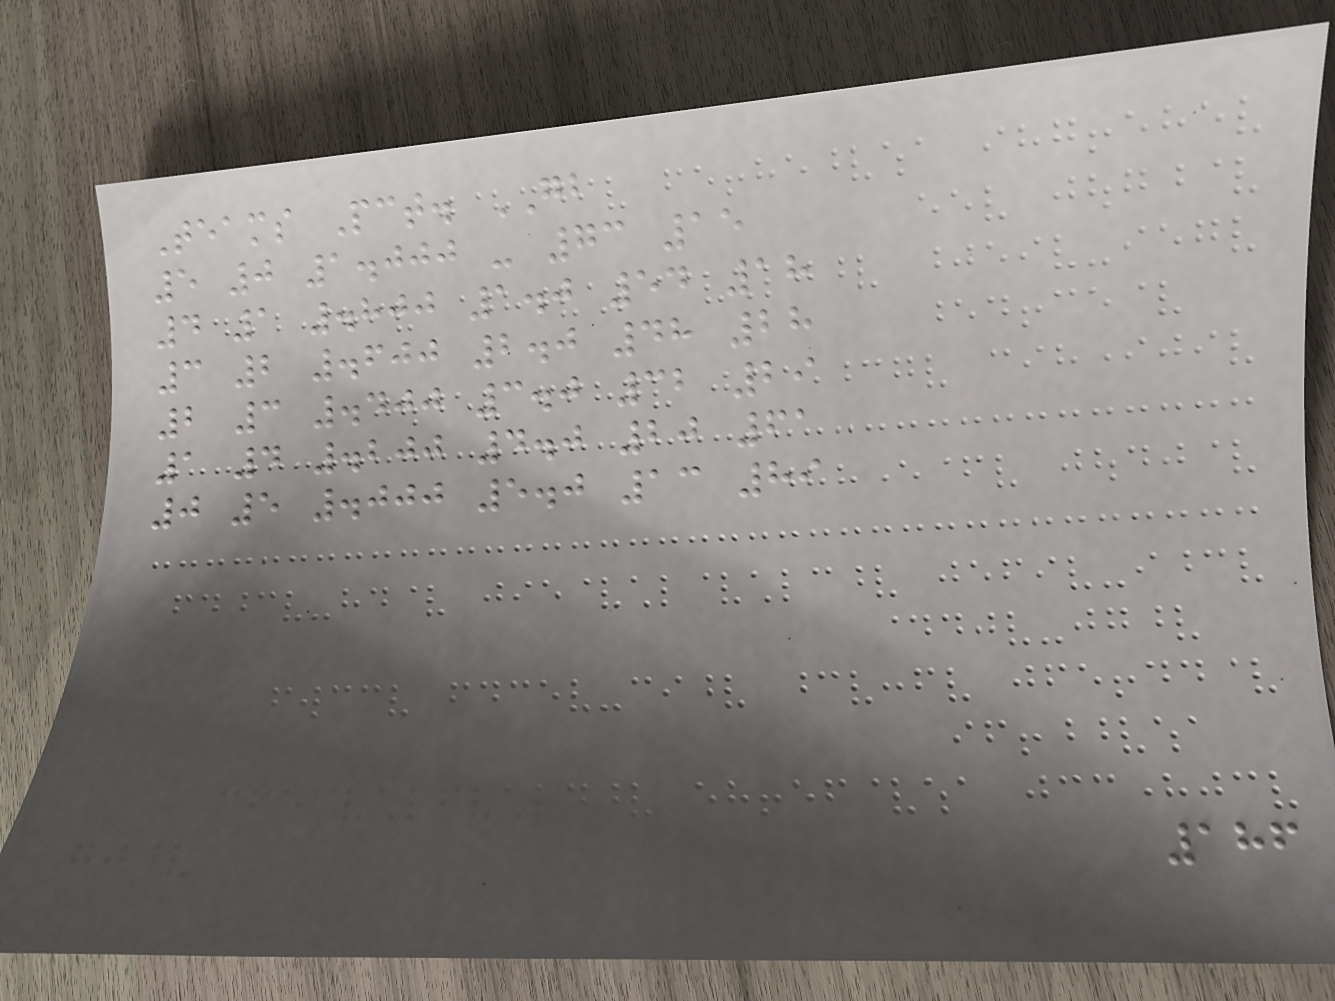Teams Pct. GB
5 0 1.000 - 73 15
4 1 .800 1.0 54 18
3 2 .600 2.0 48 28
2 3 .400 3.0 32 29
1 4 .200 4.0 20 61
0 5 .000 5.0 13 89
186
